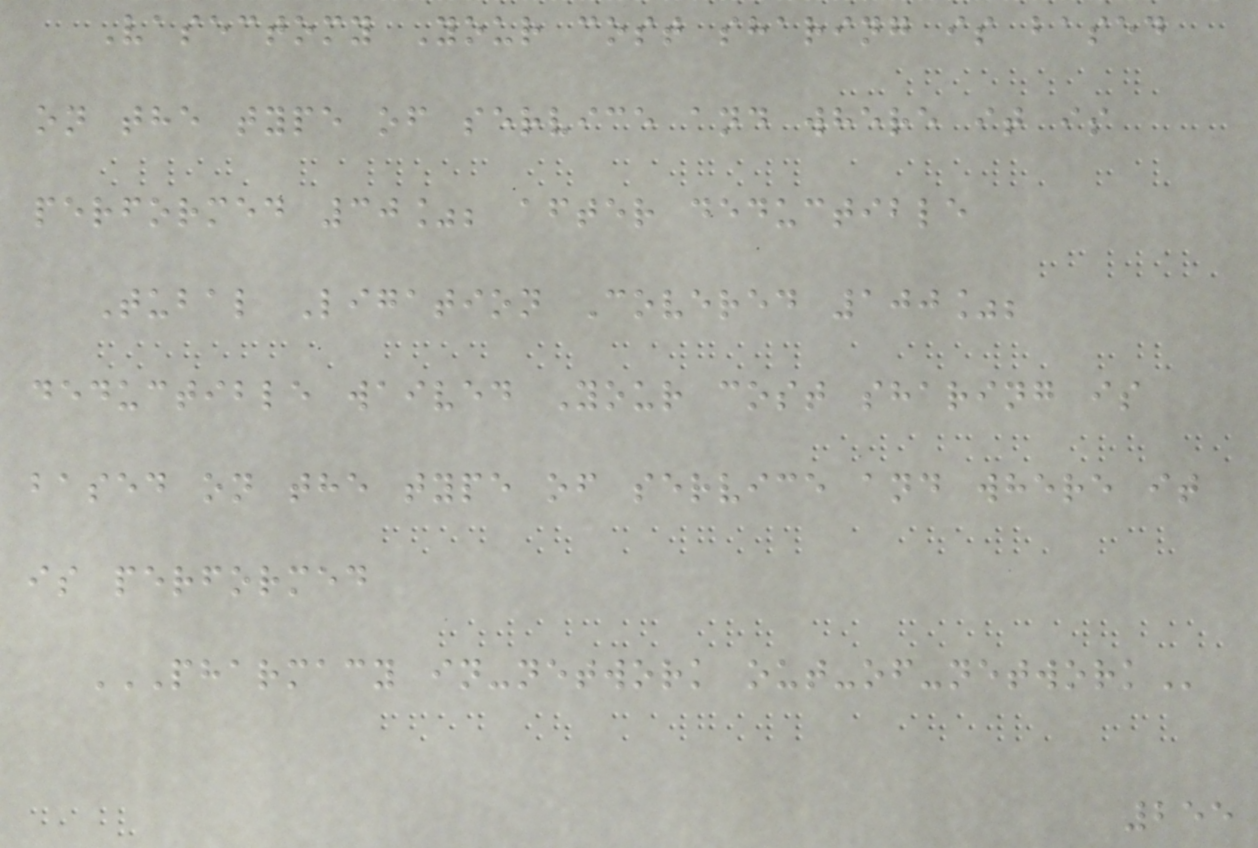Vasectomy Your cost sharing is based
on the type of service and where it is
performed 30%; after deductible
Tubal Ligation Covered 100%;
deductible waived Your cost sharing is
based on the type of service and where it
is performed
PHARMACY IN-NETWORK OUT-OF-NETWORK
255
